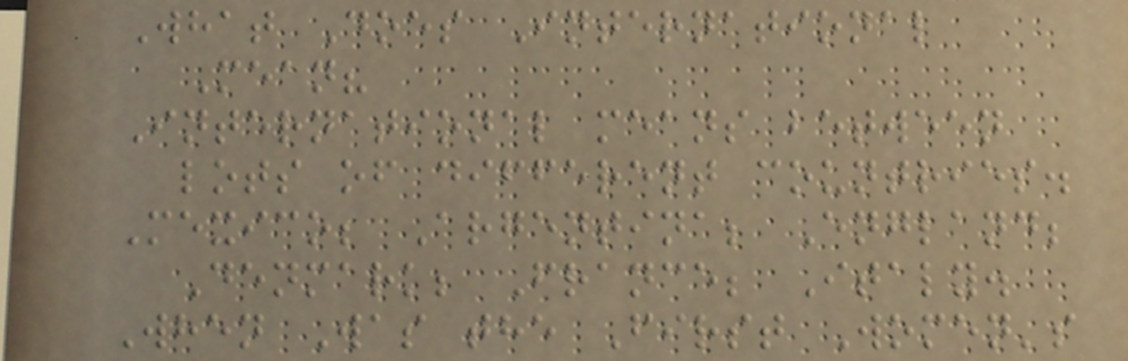What Does International
Mean?
International means between
lots of different countries.
Mexico; Argentina; England;
Denmark; France; Italy.
When Was the First Women's
